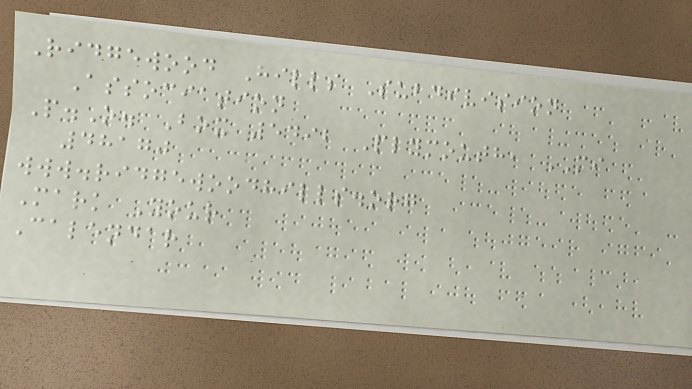Ridgewood Hills Subdivision
Association
P.O. Box 5492 Plymouth, MI
48170
www.ridgewoodhills.org
Mark Your
Calendar
